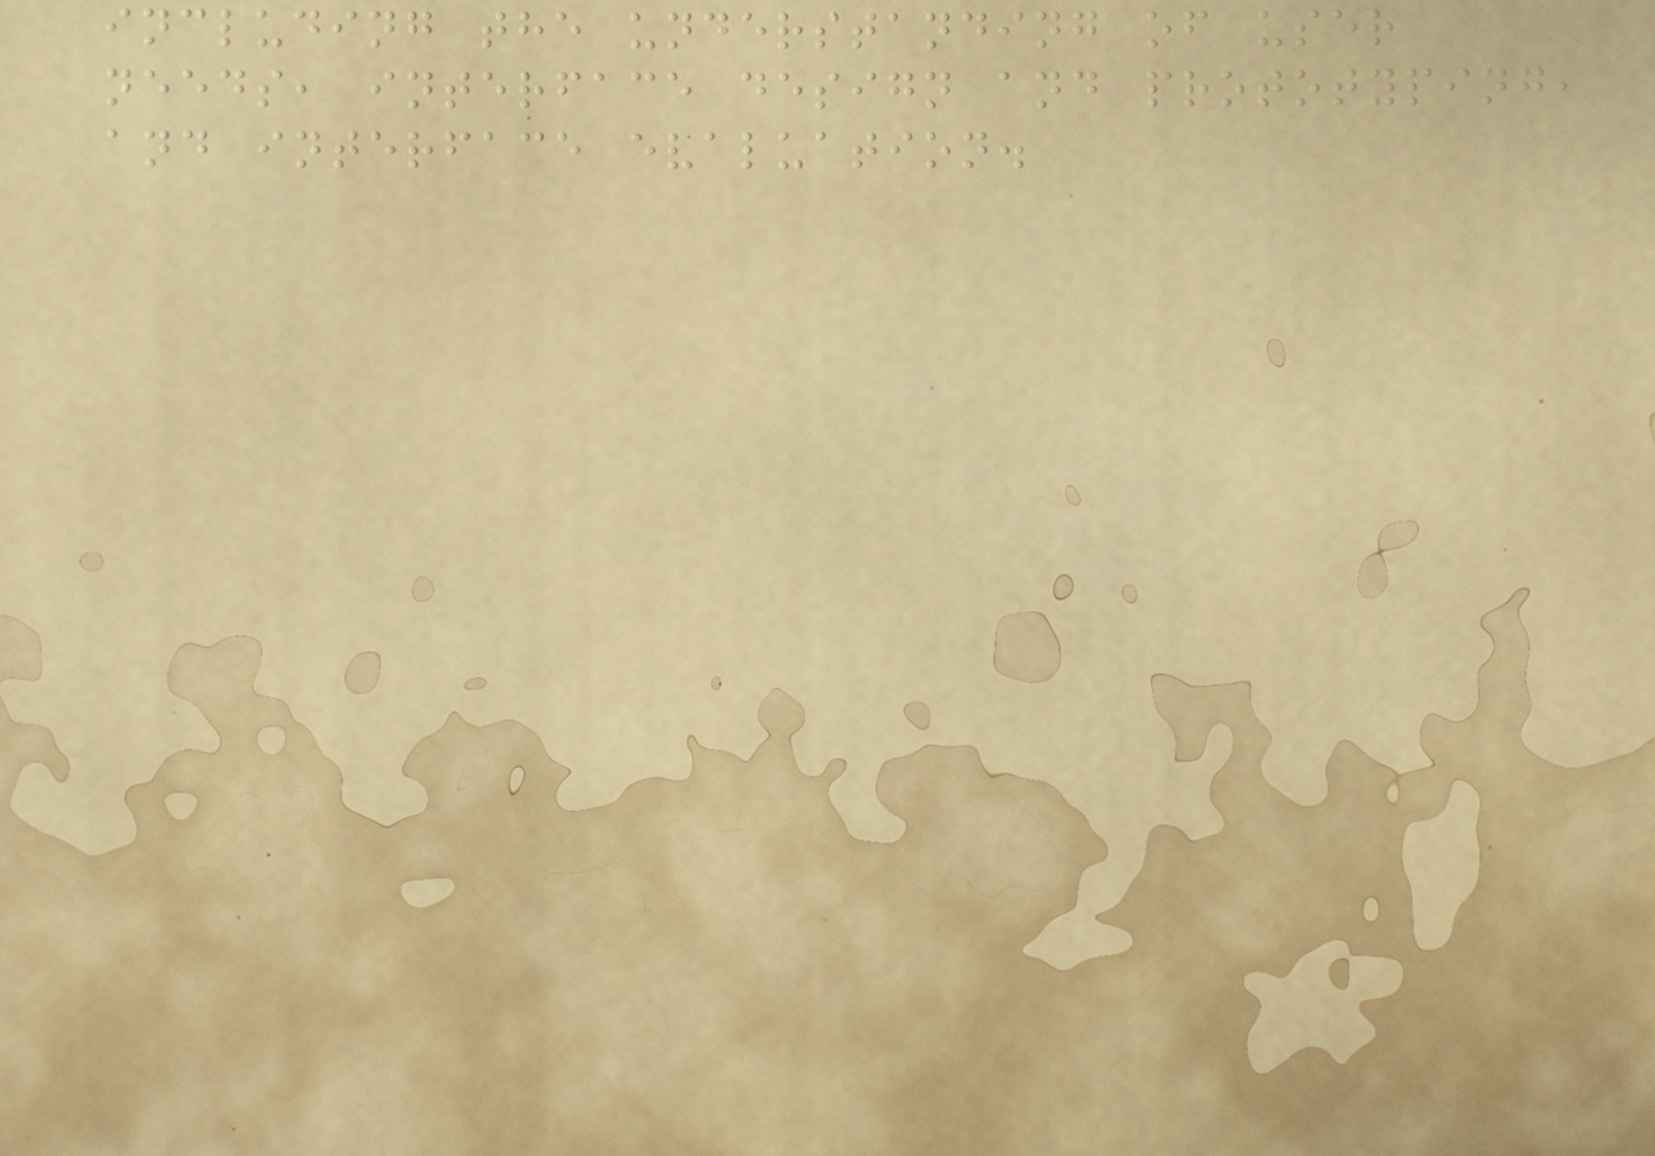including the understanding of user
needs, interface design and prototyping,
and interface evaluation.
